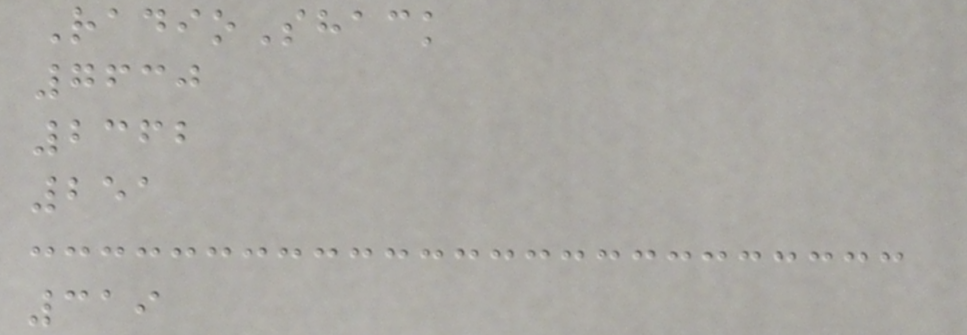RadioShack
7630
2362
251
319
